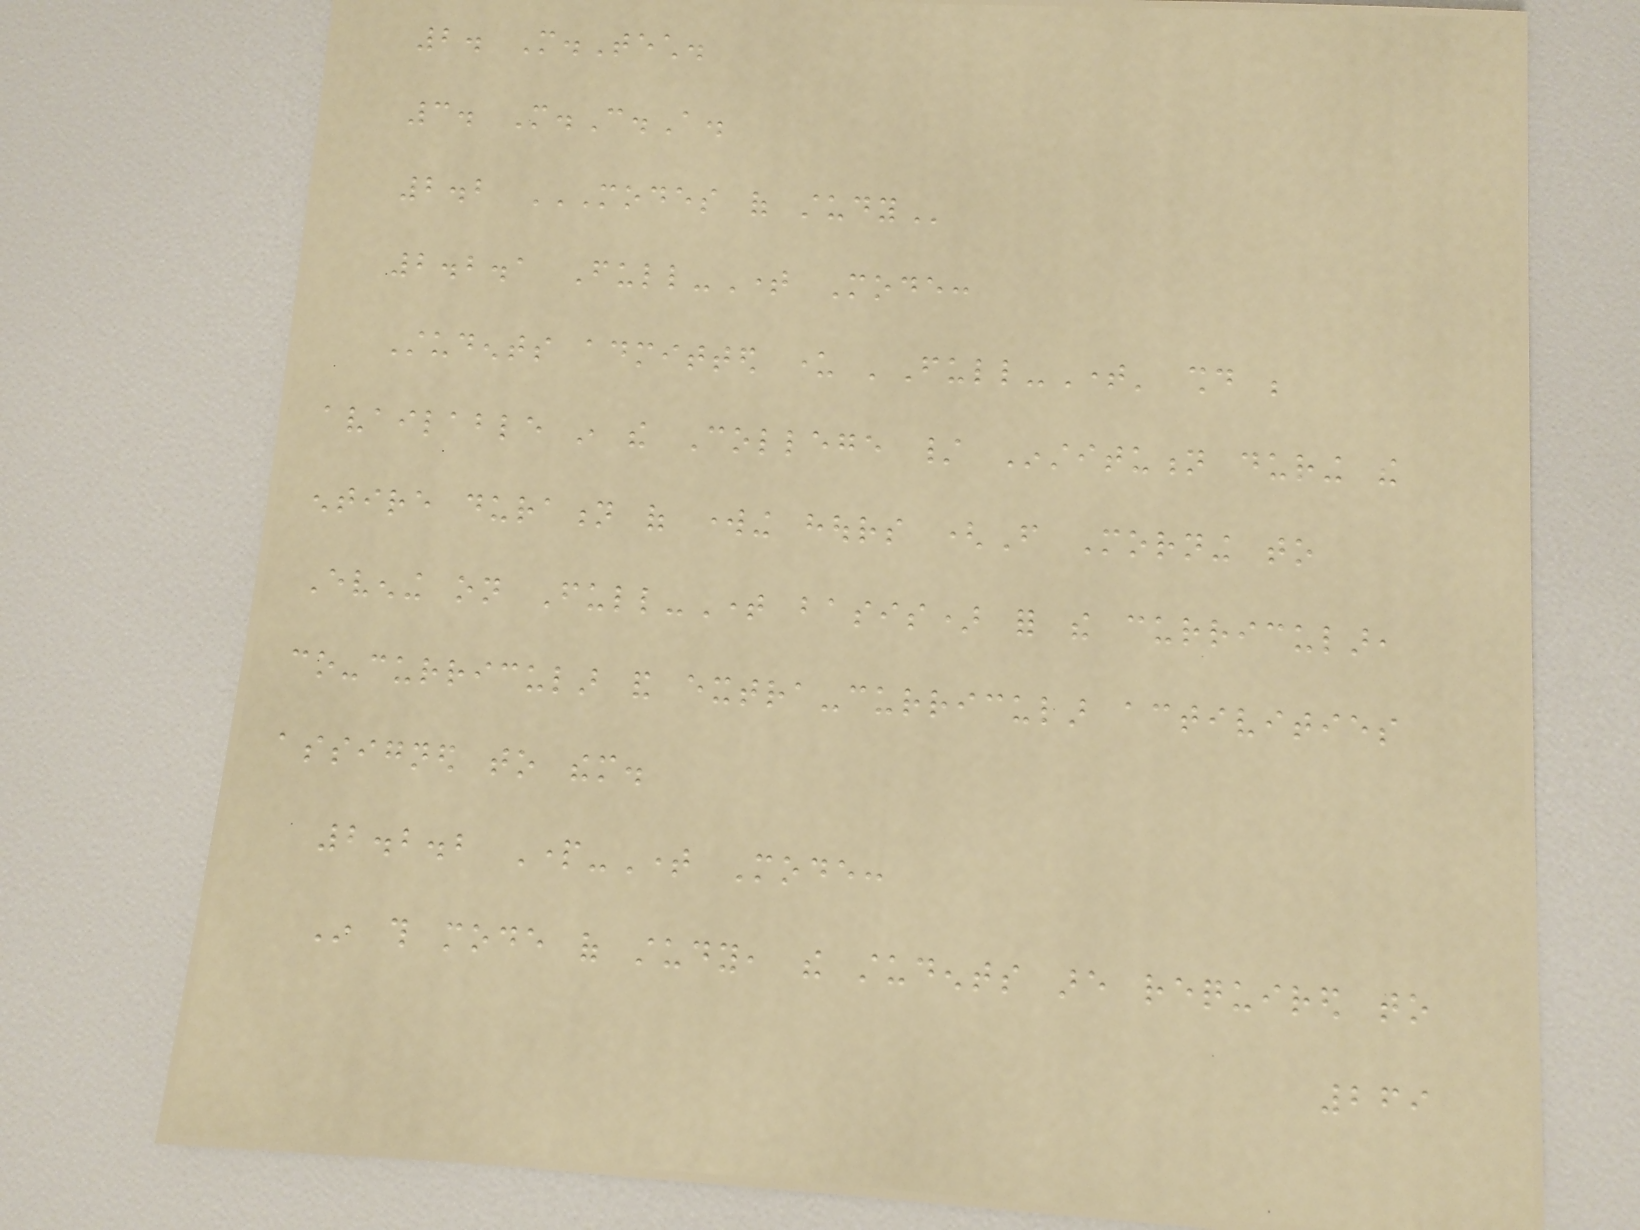2. M.Tech.
3. M.C.A.
2.2 MODES OF STUDY
2.2.1 Full-Time Mode:
Students admitted under 'Full-Time' should be
available in the College / Institution during the
entire duration of working hours (From Morning to
Evening on Full-Time basis) for the curricular,
co-curricular and extra-curricular activities
assigned to them.
2.2.2 Part-Time Mode:
In this mode of study, the students are required to
269
